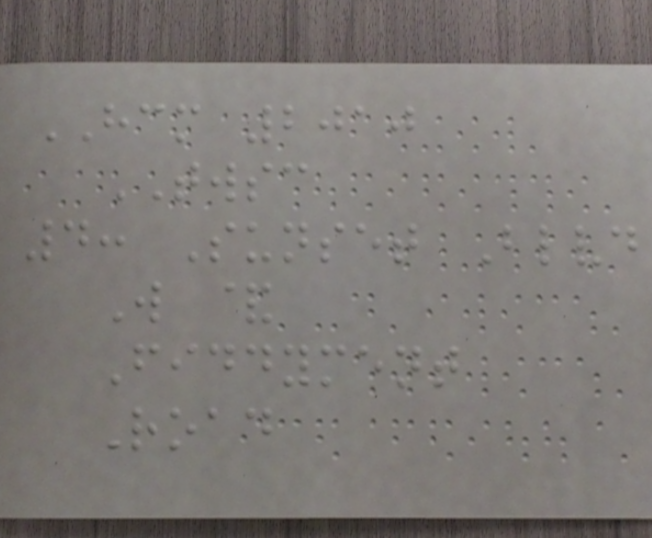HCM 2010
TWSC
4: Sunset Blvd
W &
Fiddyment
Road
